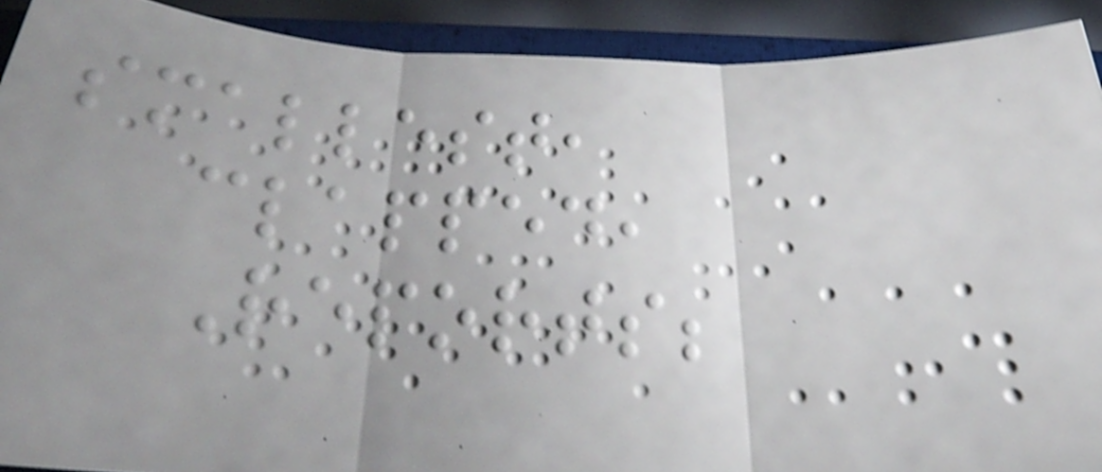smallest,
clapped,
Reports;
